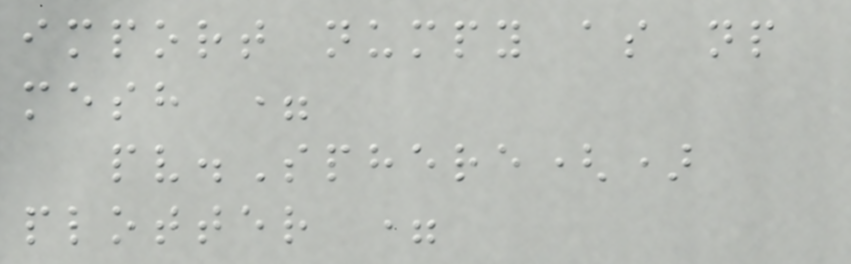import numpy as np
mesh =
pv.Sphere()
plotter =
